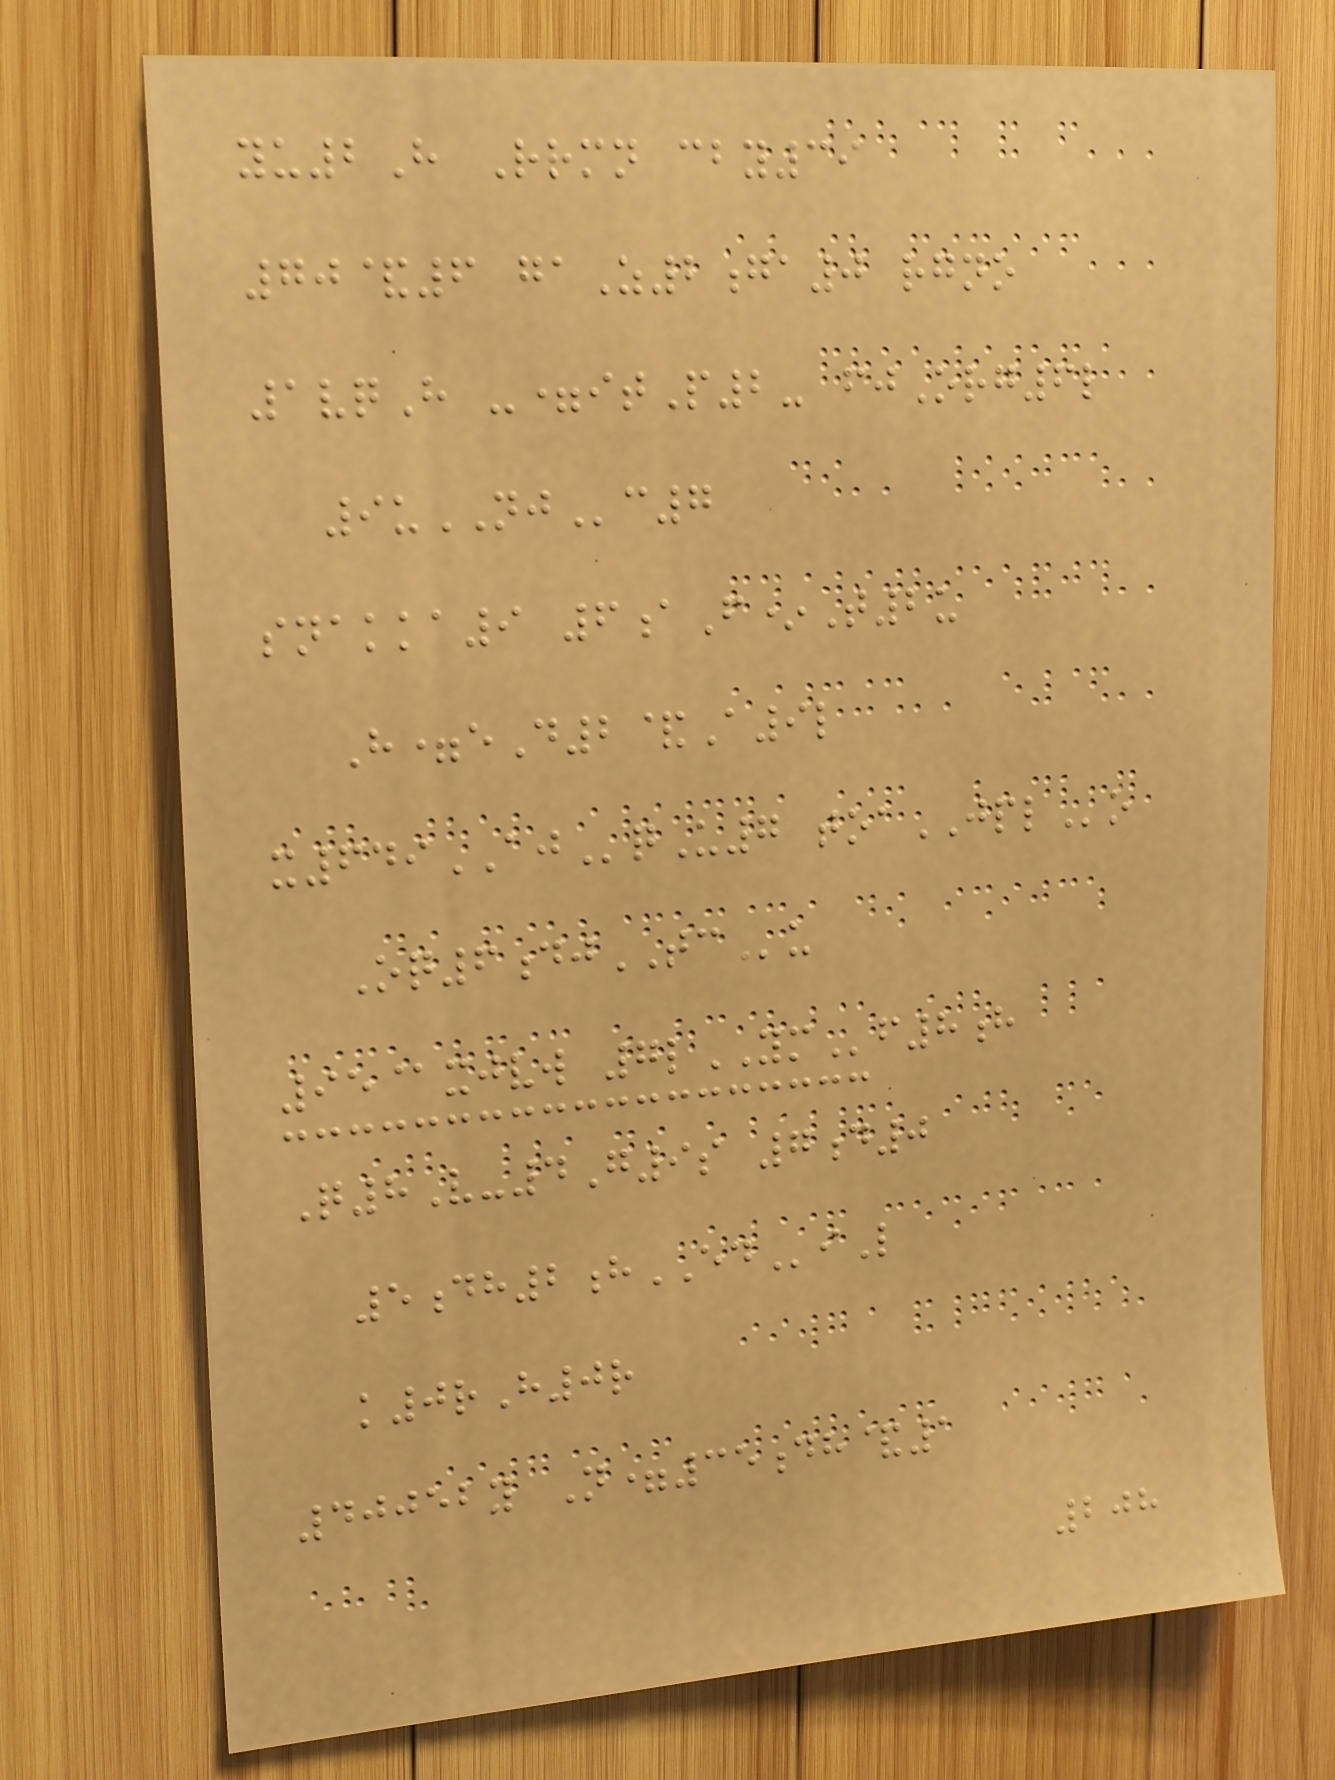yu2H Rrmn cby39
70&6 gaZ2ga0 rgno
1vqH -=itP2- fjOrg6l
9uNJc7
snakka9 6aF*T2u
H=eD2&A9l
x649AJqU7 toaJPLo
Oq6djTCu
95@xjvw 7lYMf8h
Q8V-4G9s 7d0
5dh2hEDiL
k0rH0r
40052y N=35dh&1
208
